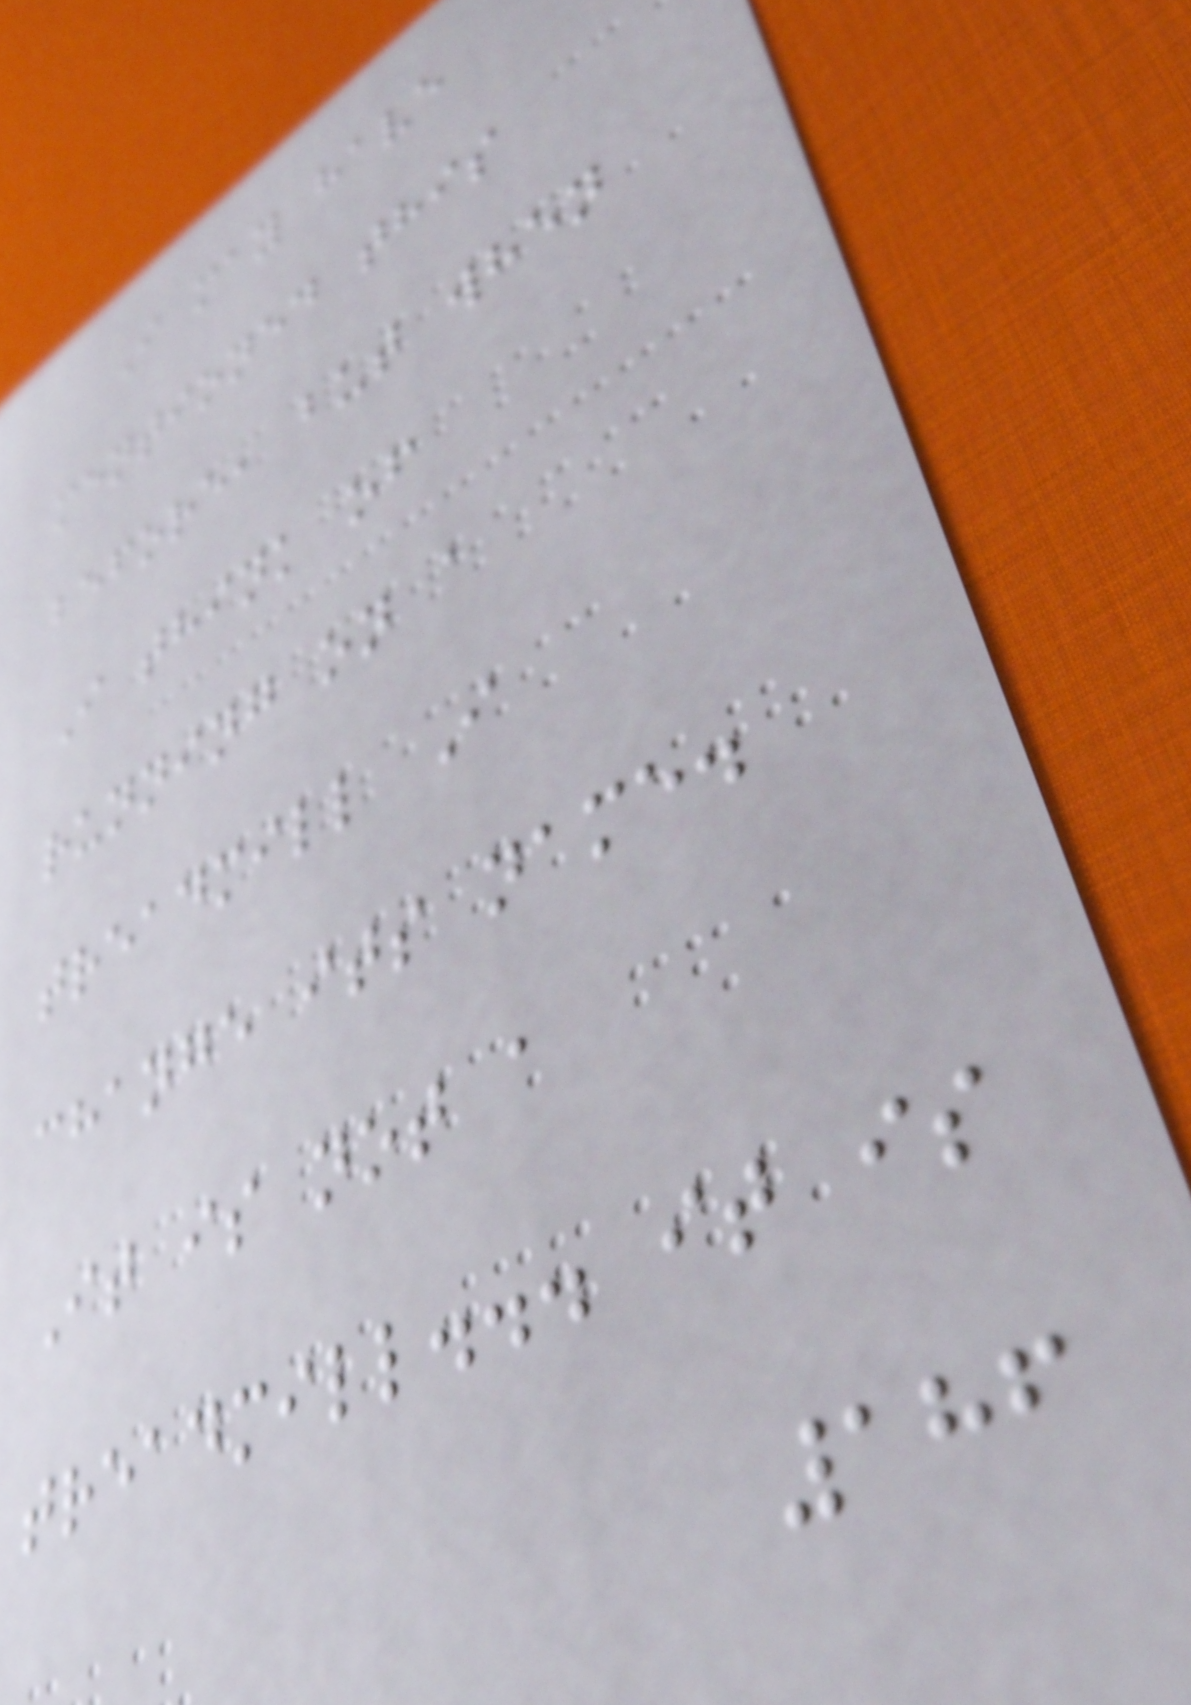I may have
mentioned this
before, but when
I think of
running on a
treadmill I
change its name.
It is not a
treadmill... it is
186
